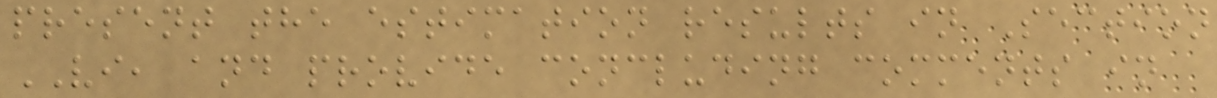present the estimation results in Section
VI, and provide concluding comments in
